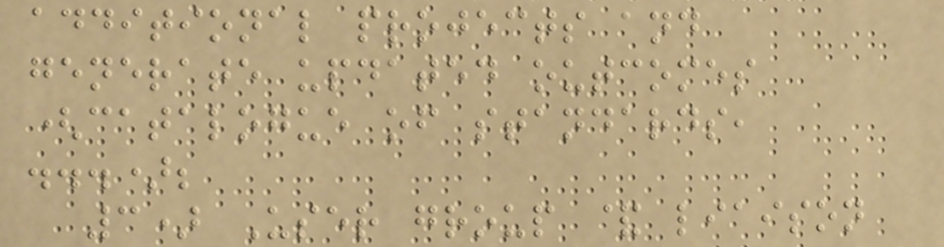additional projects and
generate updated outcomes
(catalogue of standards,
...);
3) User group & liaison
